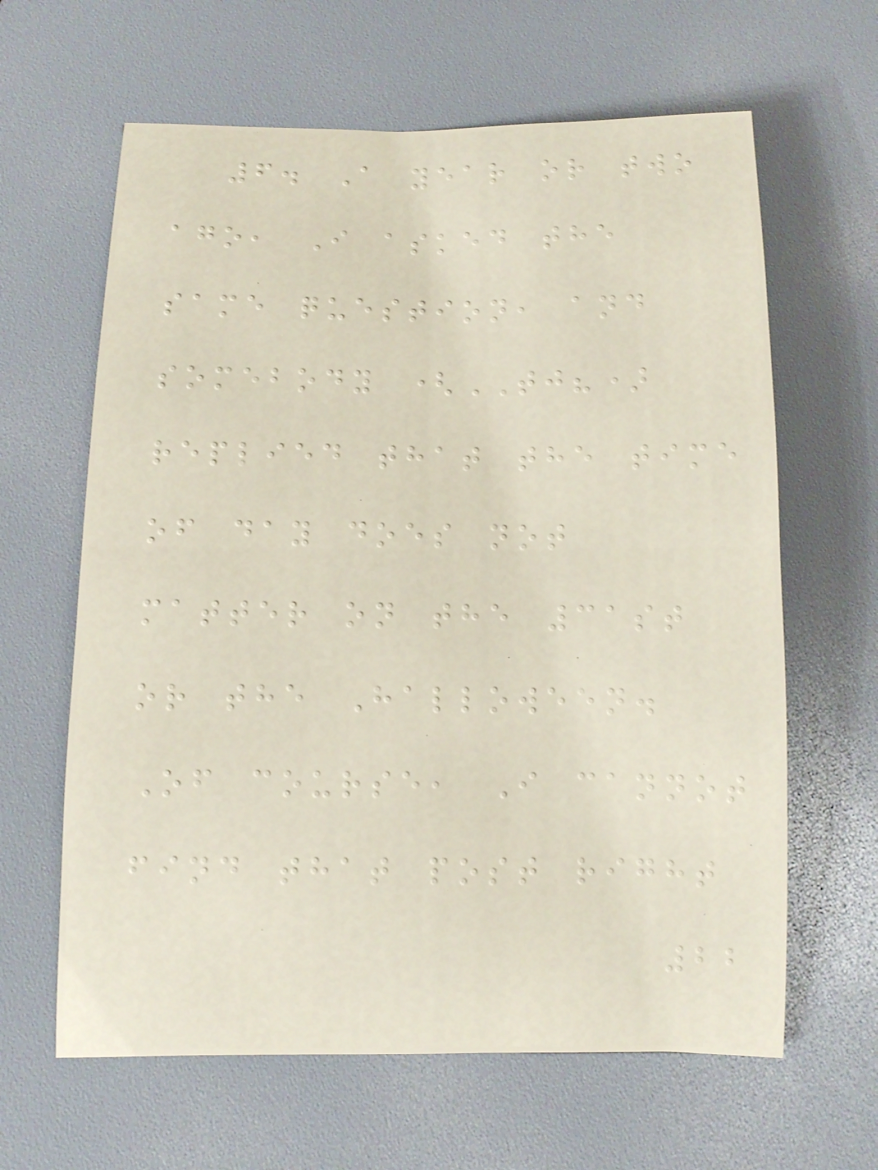6. A year or two
ago, I asked the
same question, and
somebody (TJ?)
replied that the time
of day does not
matter on the 31st
or the Halloween.
Of course, I cannot
find that post right
22
